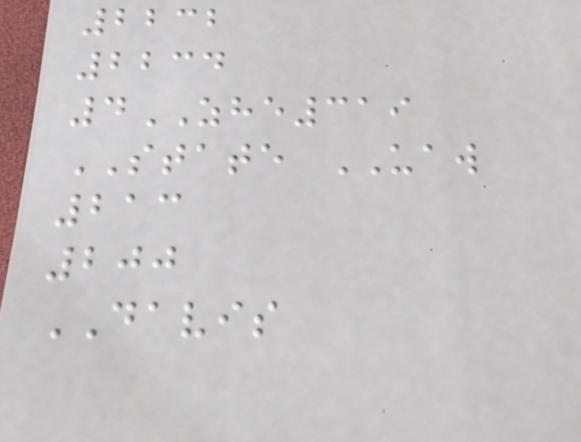2232
2234
4ZHE319
STATE UAW
213
200
DAVIS
